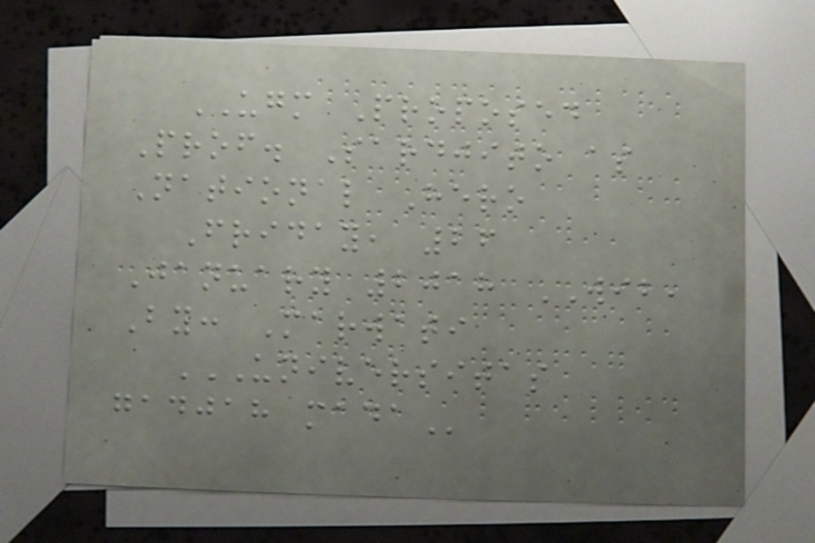UGM Proposed
Prof. Sardjito as
National Hero
Friday, 26
January 2018 WIB,
By: Marwati
UNIVERSITAS
GADJAH MADA
